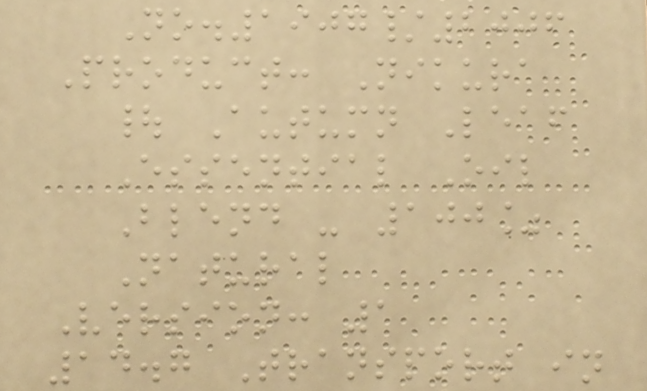No.1907/2006
Product: Nikura
| Autumn Leaf
Essential Oil
Blend - 100%
Natural
Version: 1
14.7 Transport in
